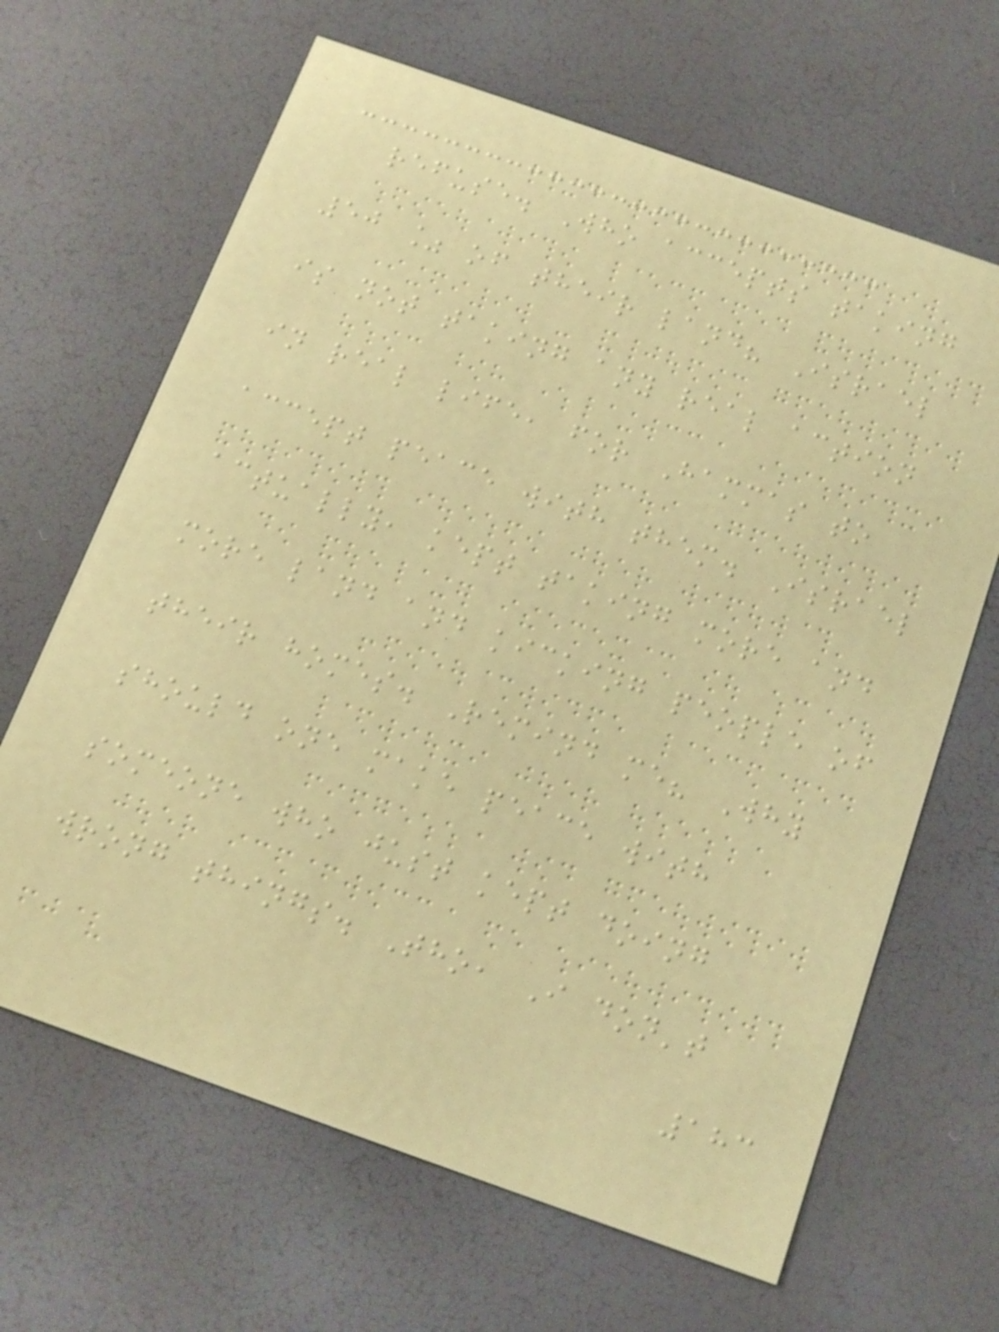refuse. Who accepts taking
50 % of their land? Israel
is not taking any real action
in real life, for Hammas to
accept peace with them. Israel
actually, kept taking more and
more land and kicking people of
their homes. Remind me? Why
should one make peace with
someone who just kept doing
wrong things. Tho, I don't
183
